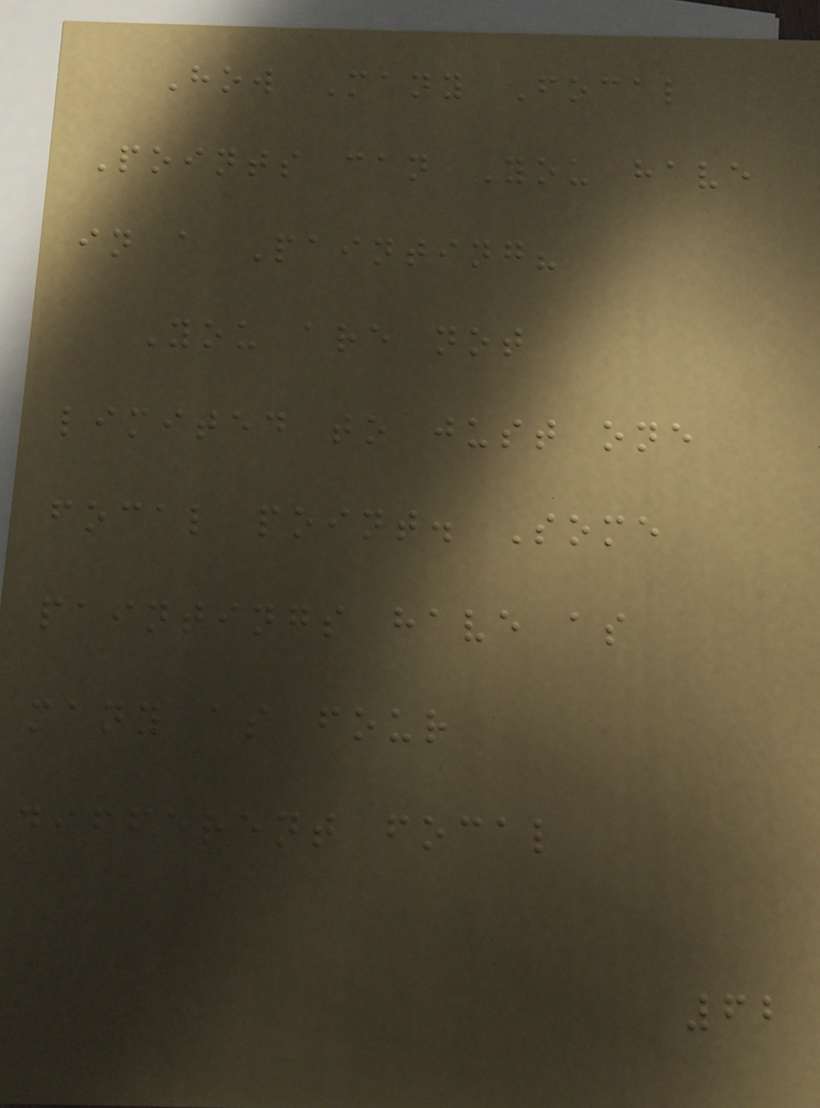How Many Focal
Points can You have
in a Painting?
You are not
limited to just one
focal point. Some
paintings have as
many as four
different focal
62
